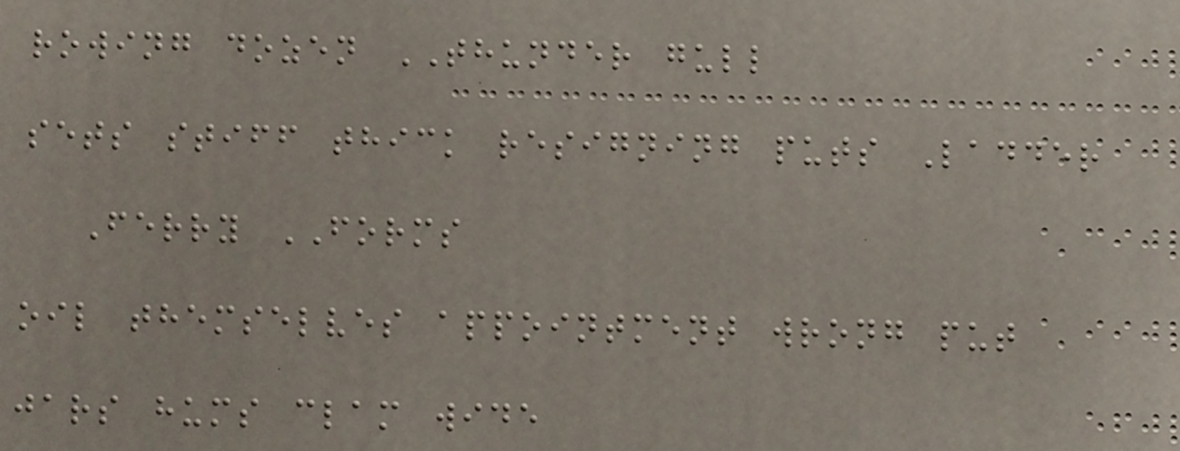rowing dozen THUNDER gull
sets stiff thick resigning puts Ladder
Ferry FORMS
oil themselves appointment wrong put
jars hums clam wide
